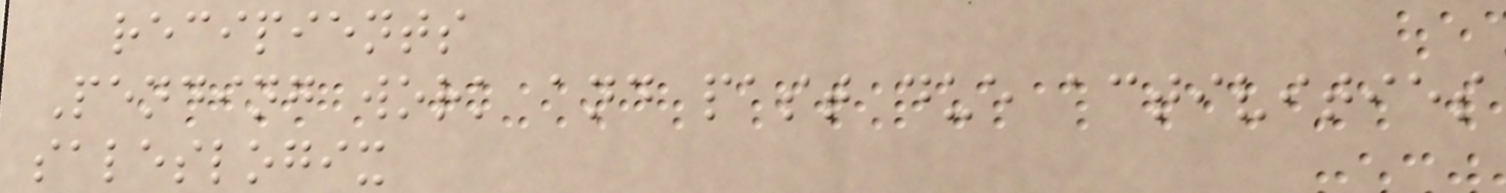recipients
Pending work and past due activities
saleslogix
